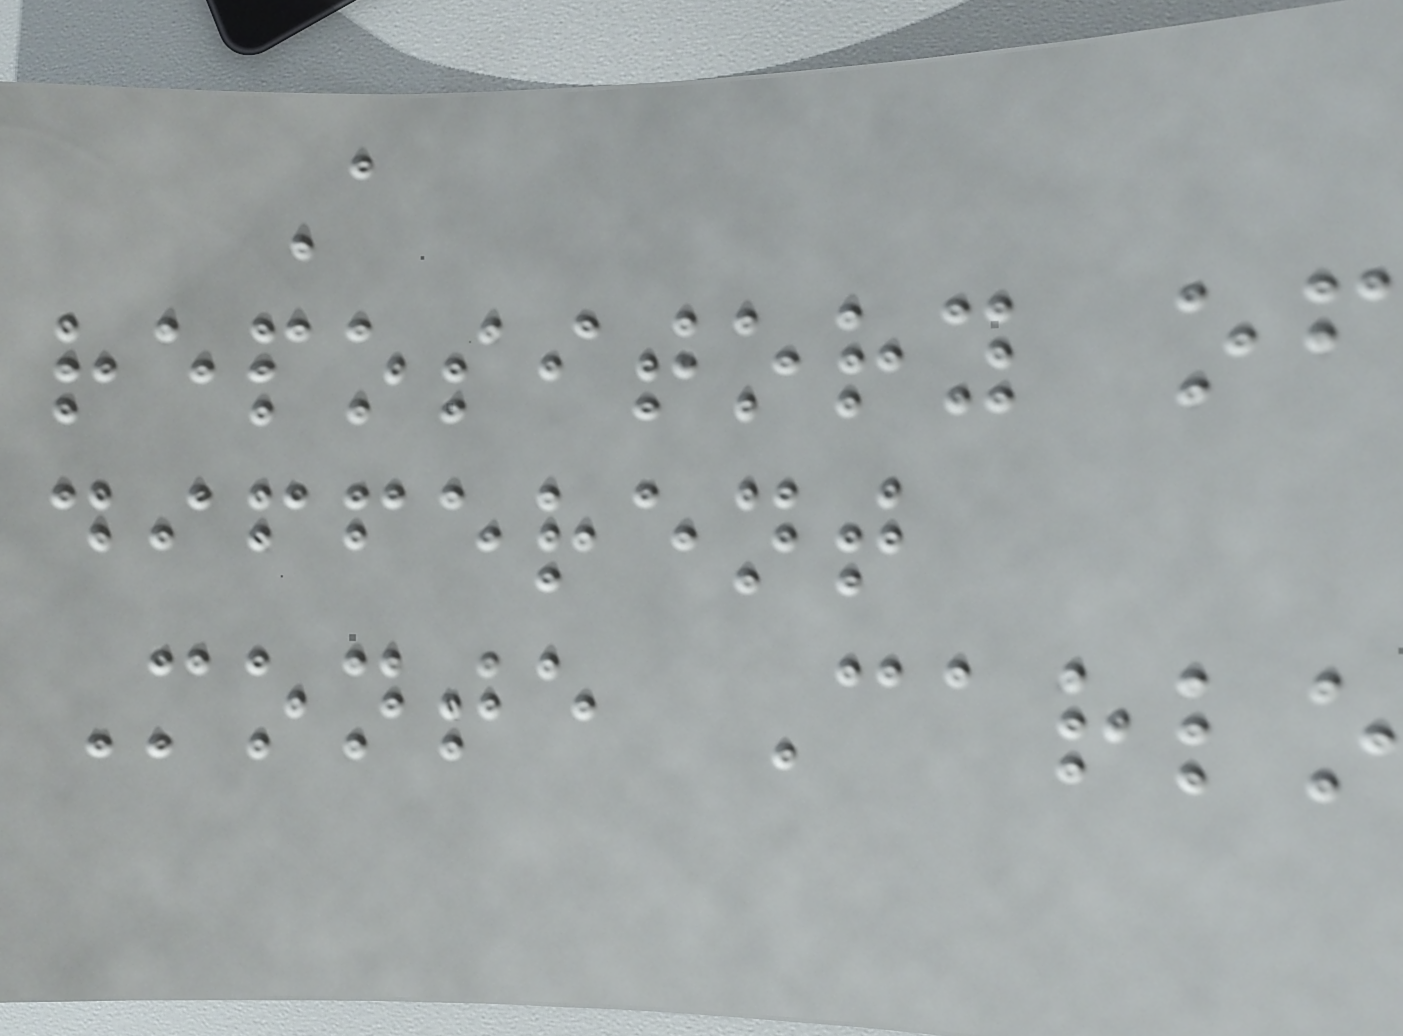A
repository of
different
Monte Carlo
